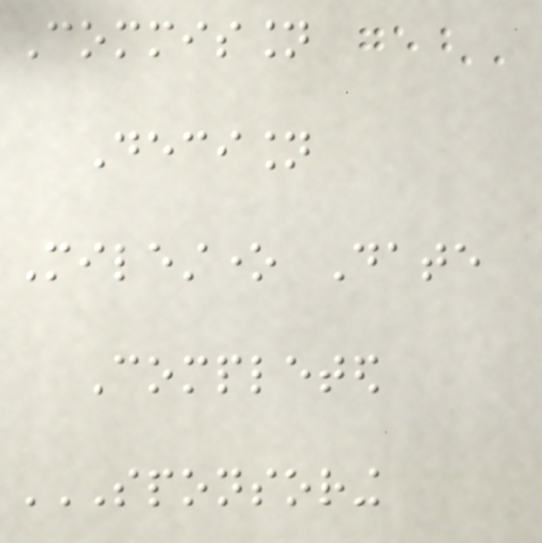Commission
Decision
Milestone Date
Completed
SPONSORING
